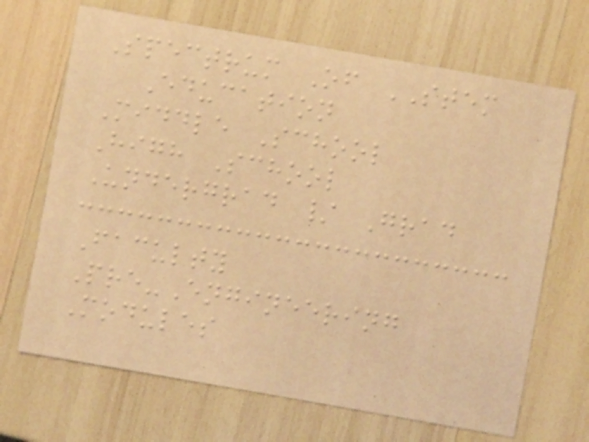Spectrum Of STEM
Education
Middle School
High School
Undergrad / Grad
Faculty
Pre-Engineering
Modules
